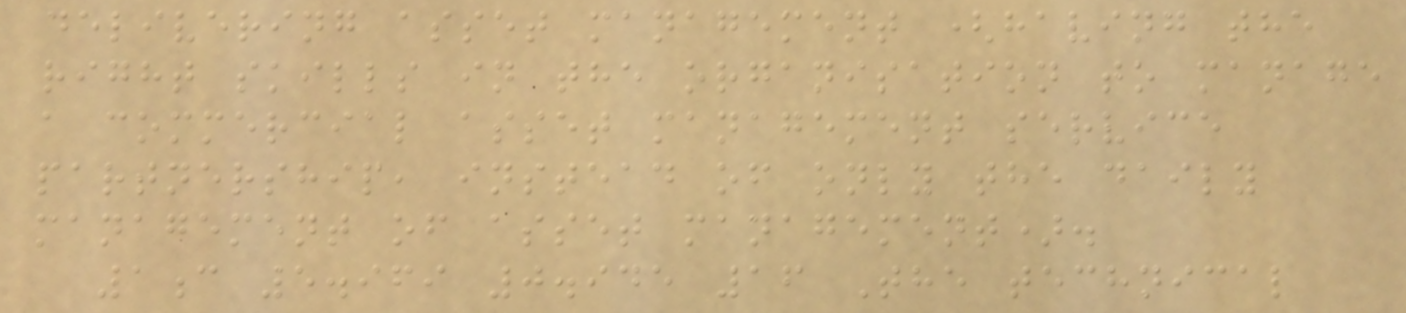delivering asset management (having the
right skills in the organisation to manage
a commercial asset management service
partnership, instead of only the daily
management of asset management).
1c 5.969 0.945 16 The technical
